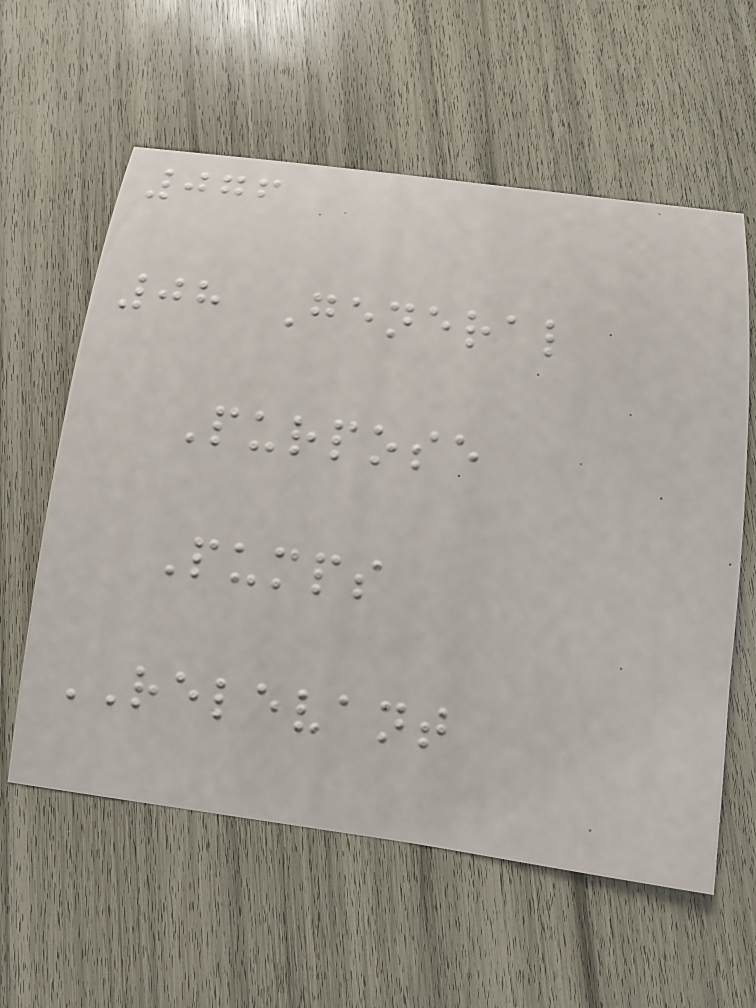076
08 General
Purpose
Pumps
RELEVANT
